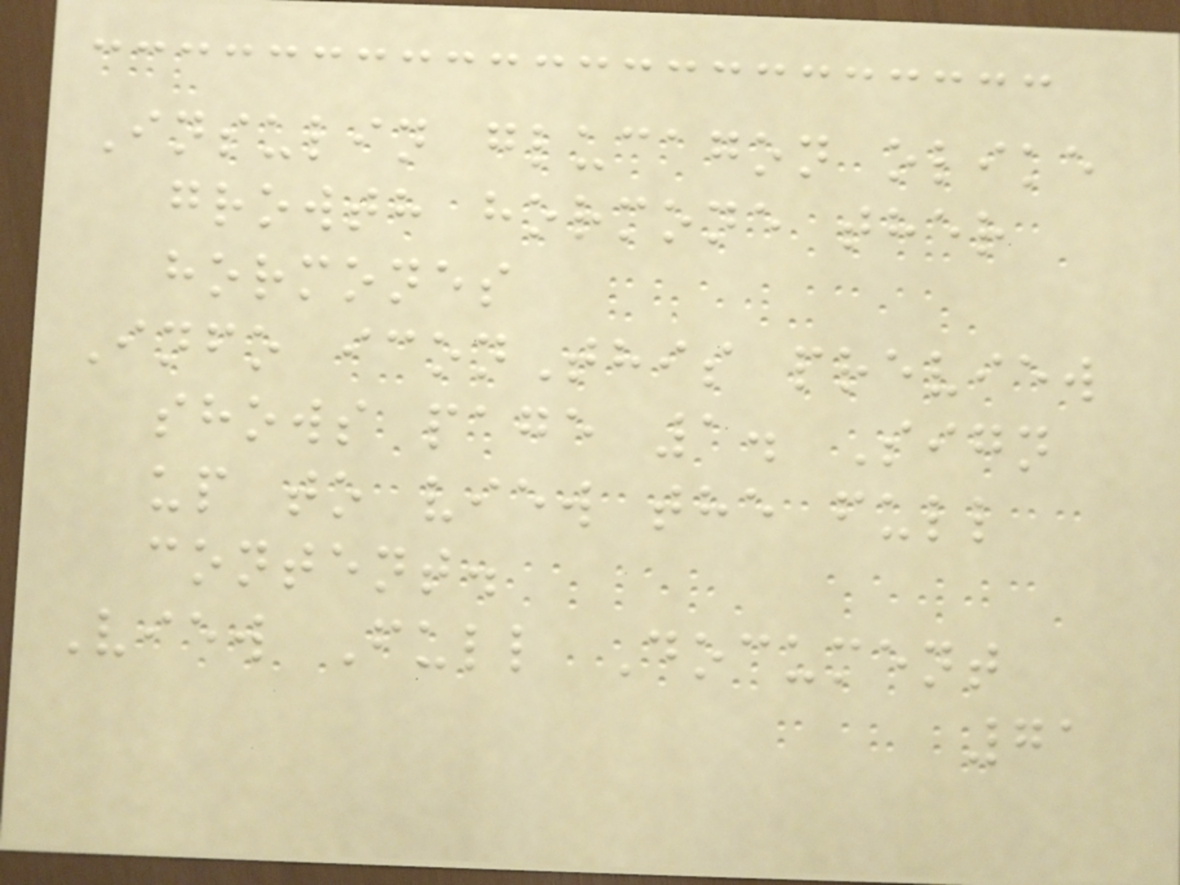Insulin glucagon olike
growth hormone ther
hormones
Info iconThis preview
shows page 1. Sign
up to view the full
content.
View Full Document
71
